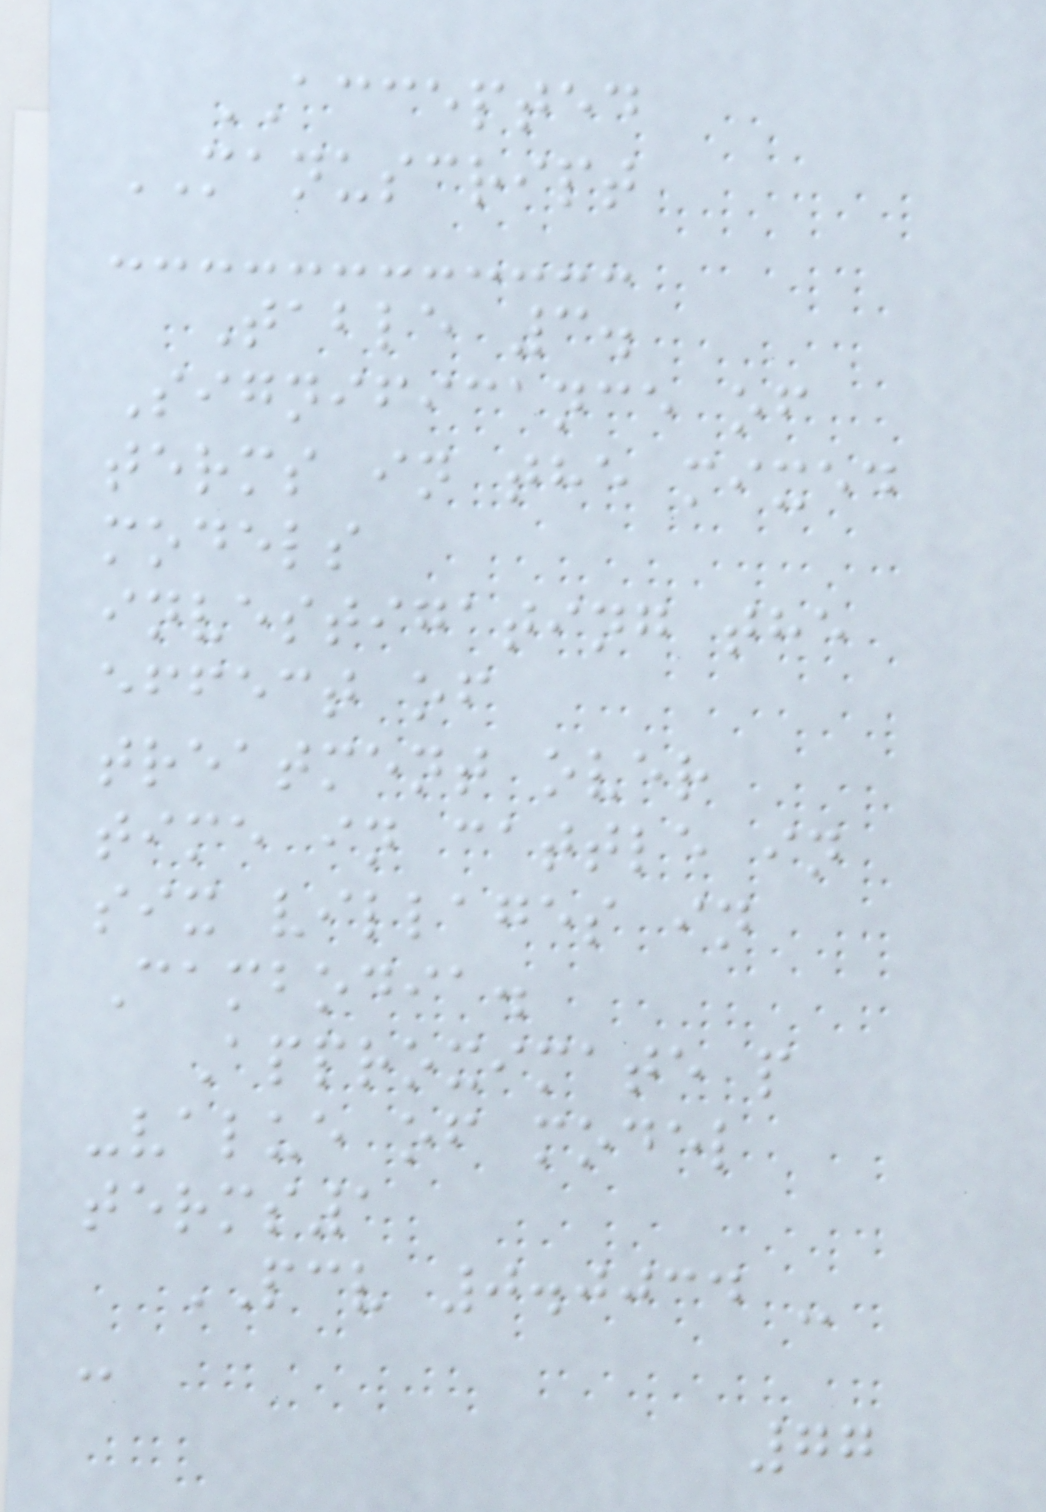ACCEPTED
MANUSCRIPT
Table 3.
Significance of
terms in the mixed
models
investigating the
effect of
treatment over
time in cattle in
six villages in
Cambodia.
Approximate p
-value of model
terms1
PCV 0.0034 -
-
77
